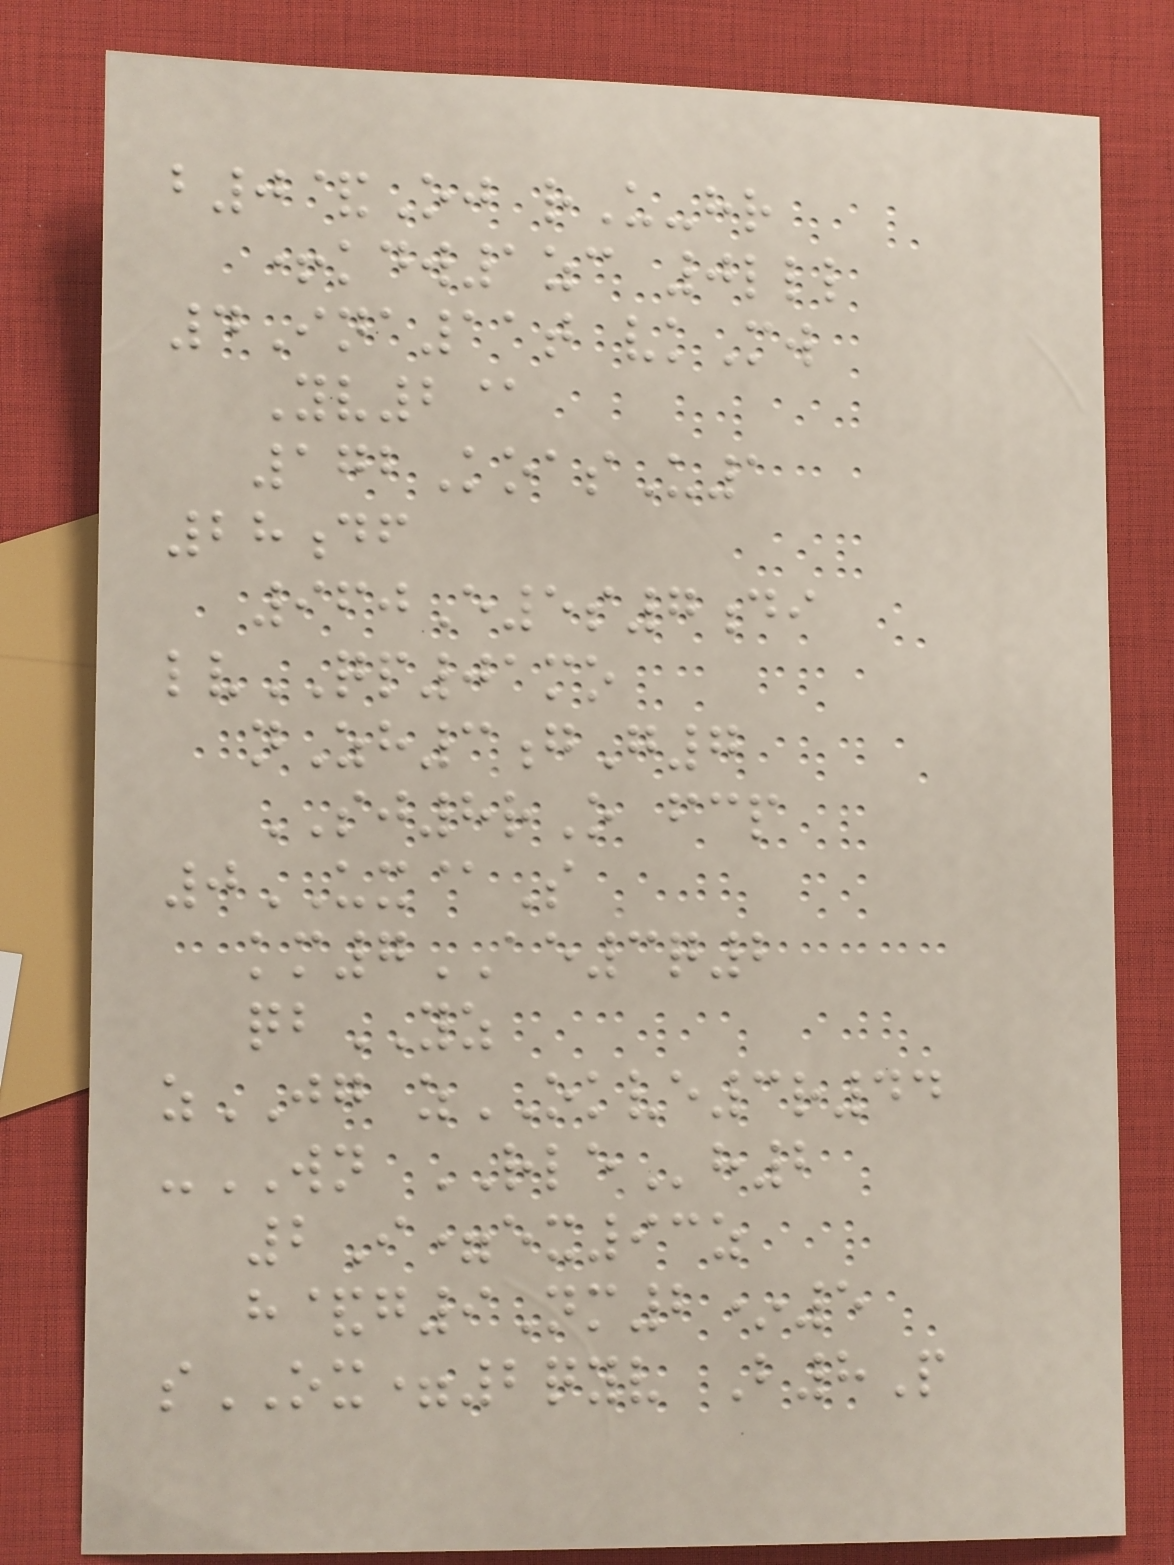b0&Oj rU-hr
+kdw1zc 0lll
4Ina11t vkMw
Yv2@
172KoasU1
28df
960E5s7di
lvQP01mo
nZh3gG7
SJ8rO fcp
0UX@S
km7AE3q2
qbYZ
zJG zOKVE3r44
-WN RLEh2
2I=ex93z
h&g9Nm2*5
sOX=2qyv B8P
